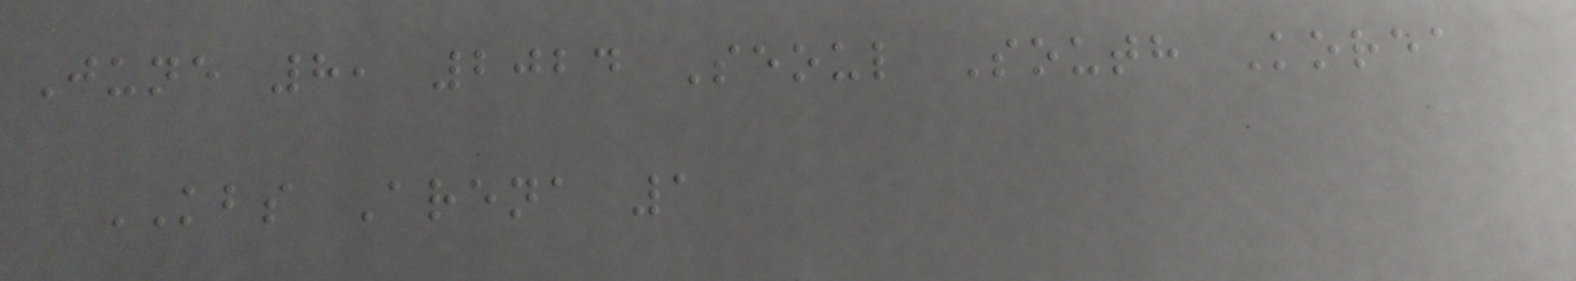June 8, 2024 Seoul South Korea
KBS Arena 1
